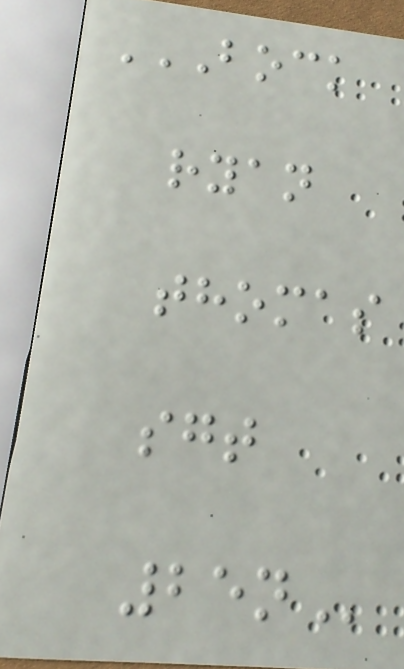BOCK
RYAN
THOMAS
SGT
25N
